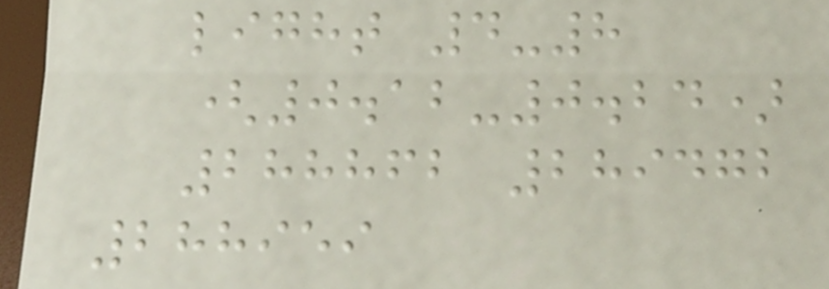light 4-8
(0.12-0.24)
288862 289472
288959
